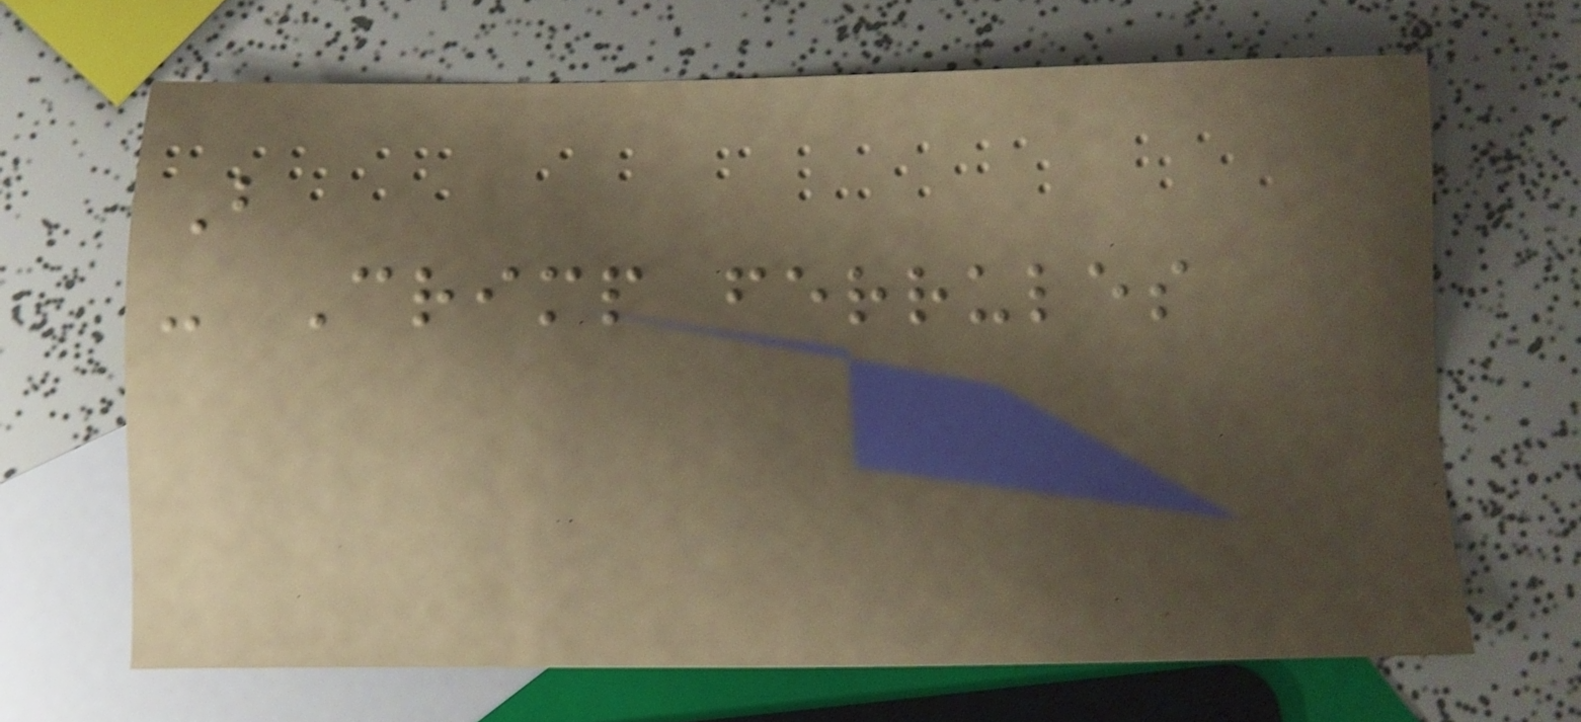B
- Crimp ferrules
